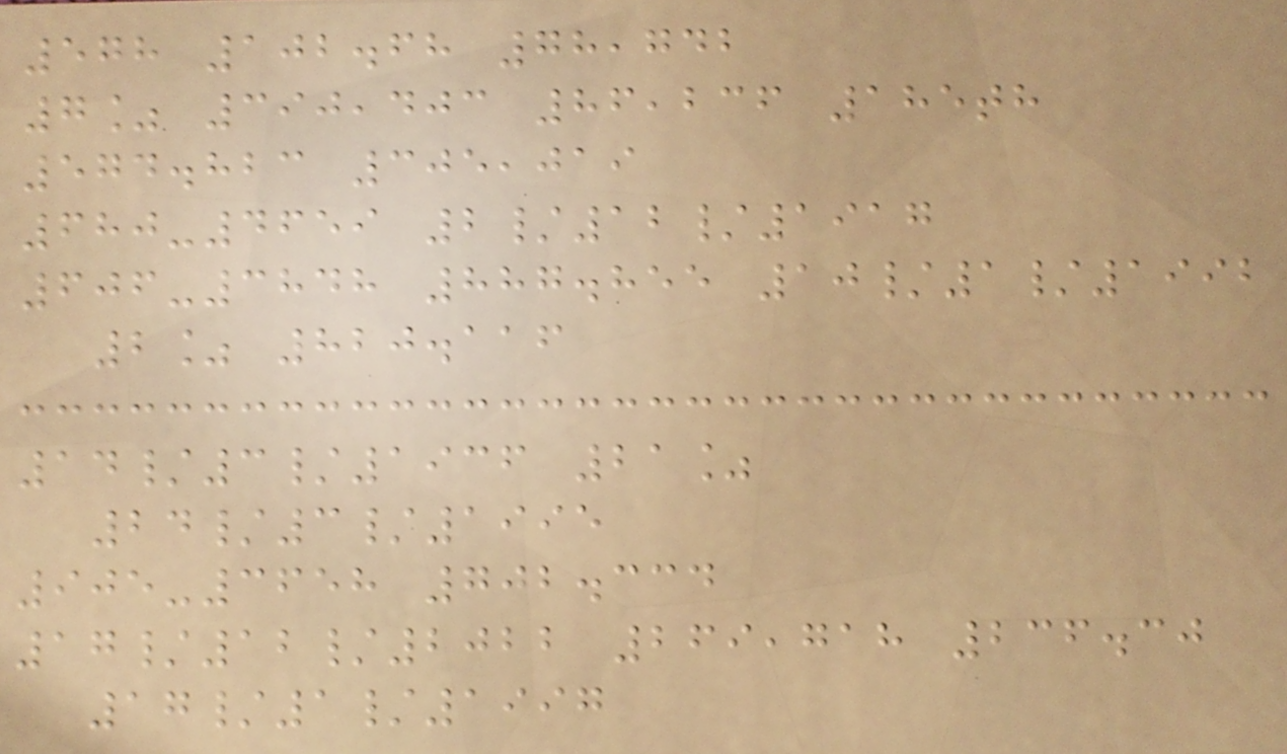578 102.68 78,742
7% 390,403 86,236 185th
574.823 305,019
680-4659 2/12/1917
606-3848 887.855 10/1/1992
2% 820.116
14/3/1936 21%
24/3/1995
905-3658 702.334
17/12/2022 269,718 236.30
17/1/1997
